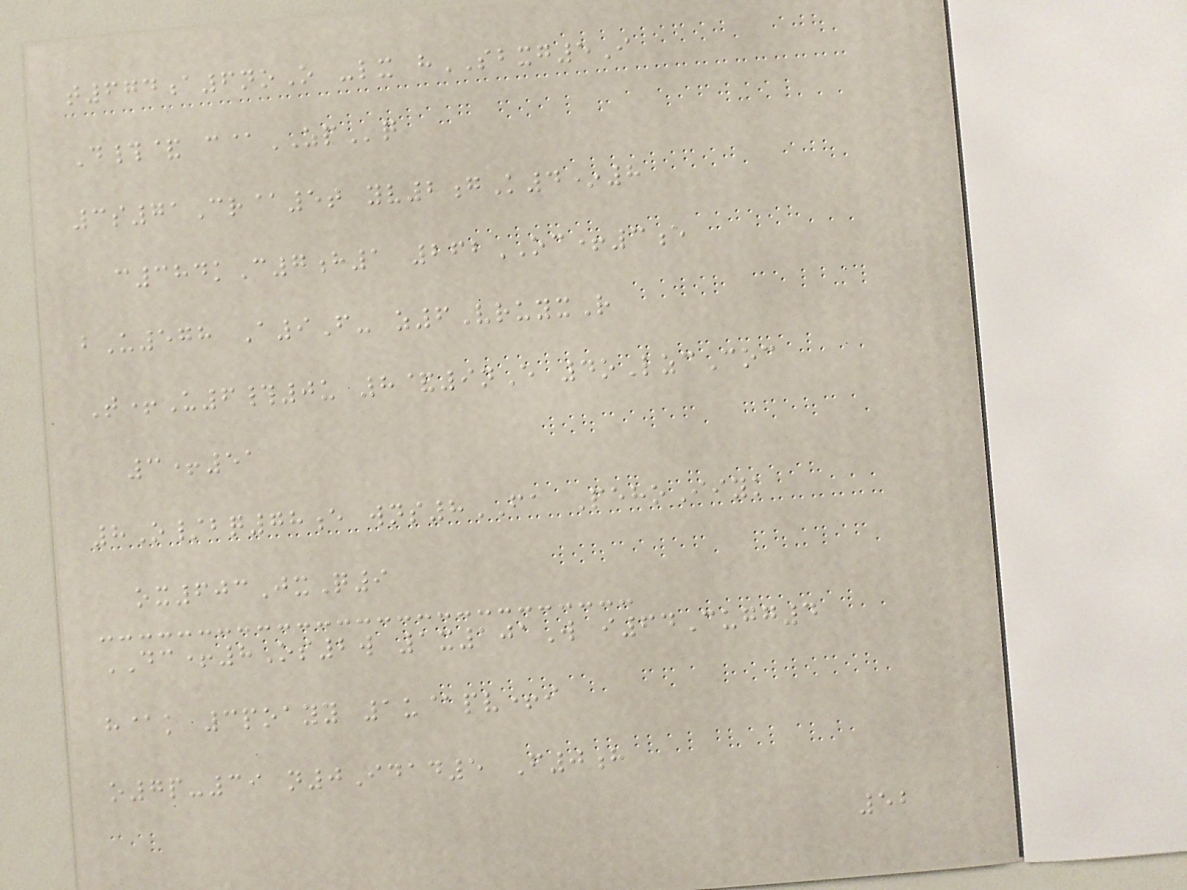t674a6noO -lx hSBXG5I
D#& c@ZPq
3s71Cr@5t yv2gK4*8
c384kC7h1 262OC+3e
bU578 A9F- z6VruyxR
T+U6#0u 8&9nE 4oLzcCoc
3+51
8O/bq78e wns8FA PehoIiyk
ox603JxQ9
DC+8Os2w 1x101W i64Cugg4
h@k 3poayy 1u@pv+i
o7p-39 n0Idad5 F0h
52
